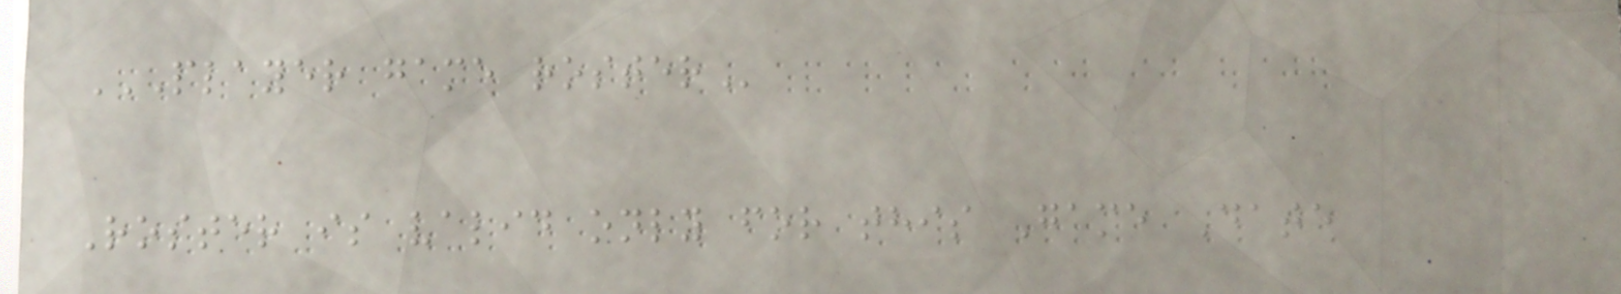PLAYER GAME ROSTER
Roster is valid only for this Game Date
